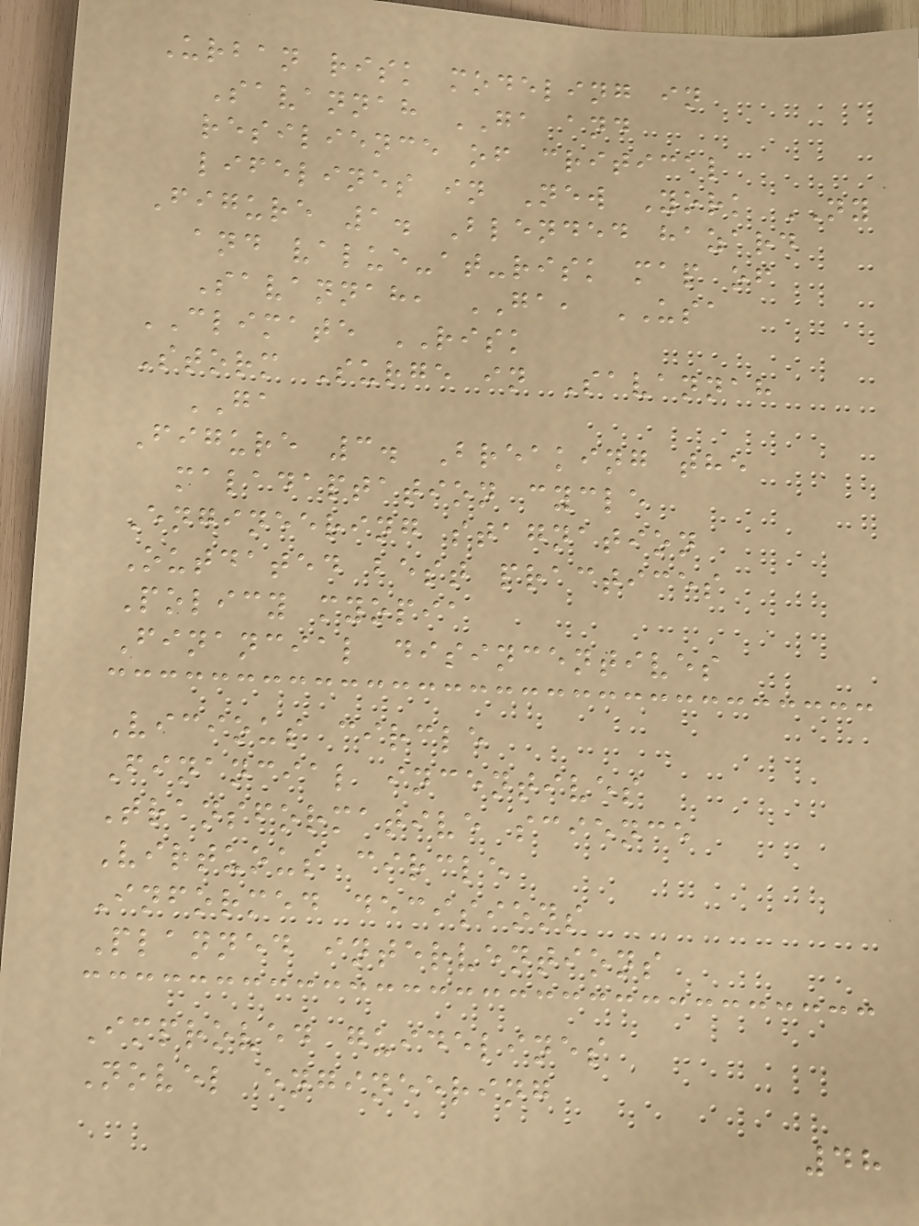Urban risk modeling in
Savannah GA and
resilience of critical
lifelines in New York NY
Figure 1. Blended hazard
and value-at-risk map of
Savannah, GA, USA
CLIMATE RISK
Storm Surge in Savannah
GA
Figure 3. Breaking the
maladaptation cycle
Engineering stagnation
Outdated best practices
Policy myopia
Financial disincentives
Vicious circle
Financial incentives
Transformative science
Virtuous circle
Informed decisions
Planned interventions
Improved guidelines
Novel engineering
48
